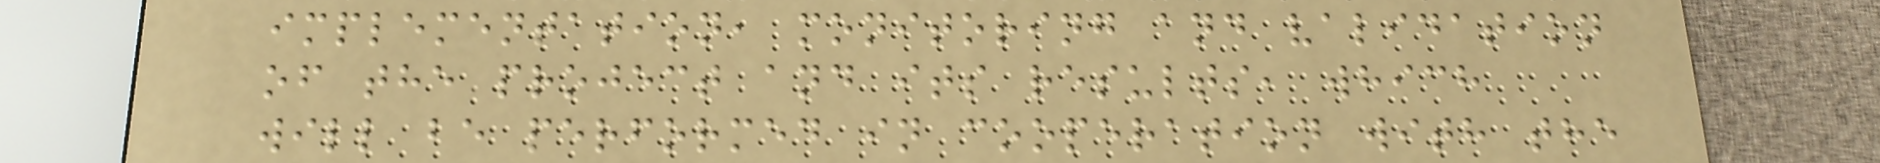implementation, monitoring and validation
of the project and its results, which
will be performed in cooperation with the
